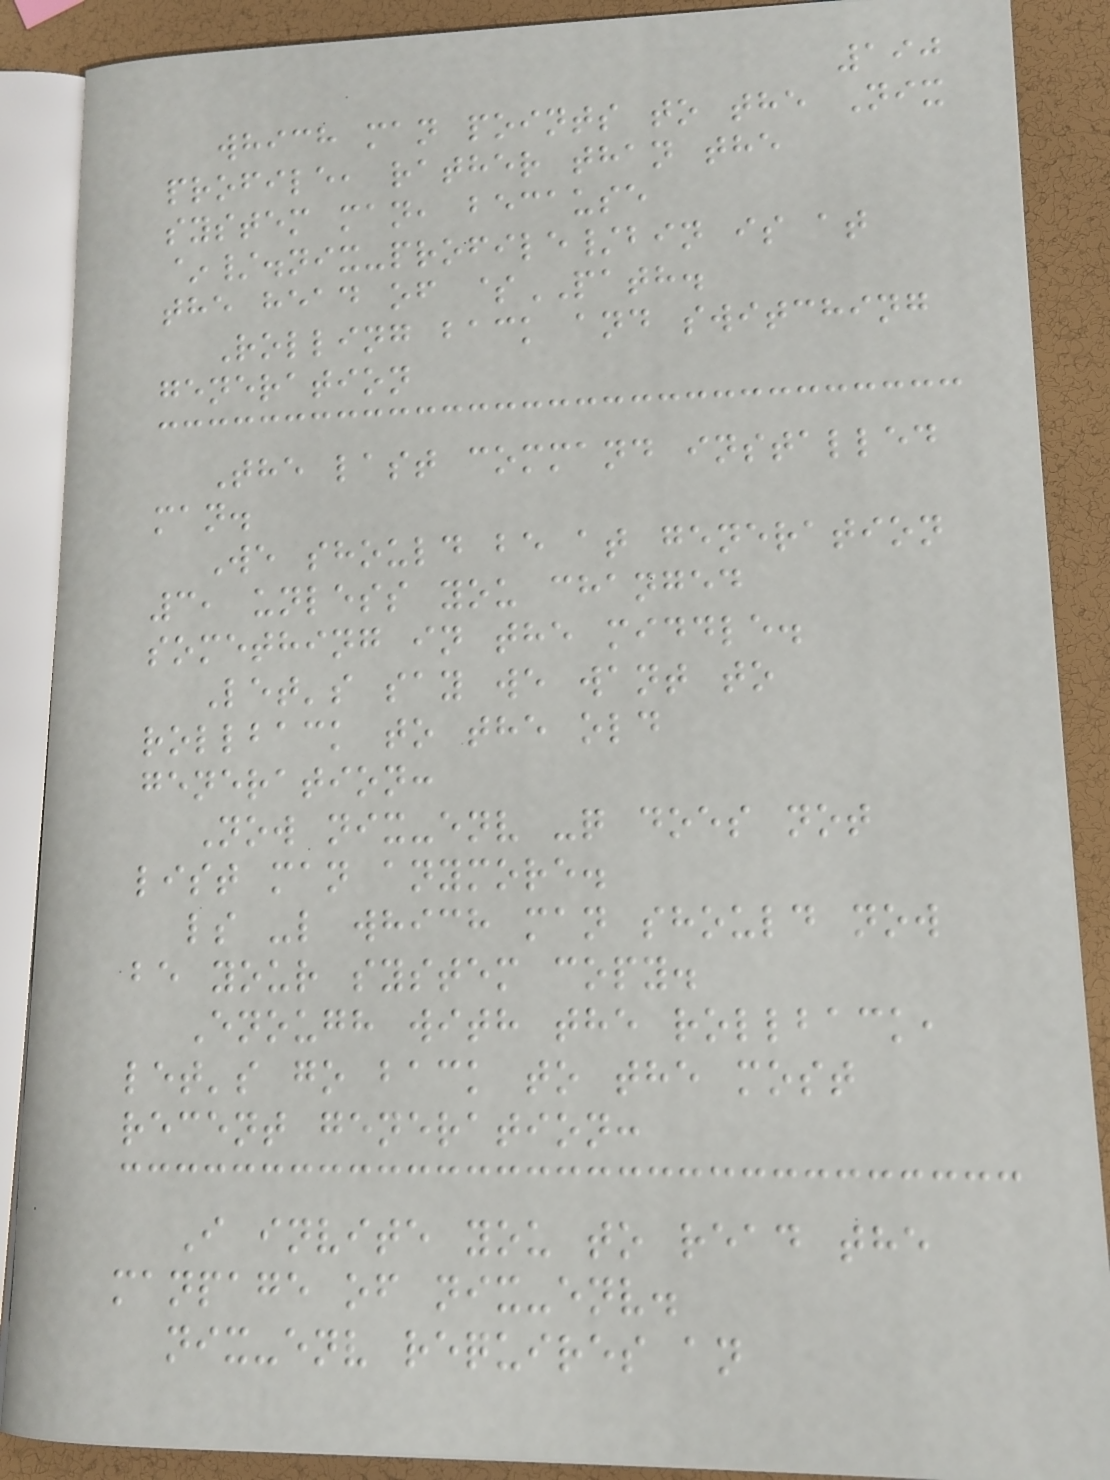190
which man points to the Nix
profile, rather than the
system man, because
~/.nix-profile/bin is at
the head of $PATH.
Rolling back and switching
generation
The last command installed
man.
We should be at generation
3, unless you changed
something in the middle.
Let's say we want to
rollback to the old
generation:
Now nix-env -q does not
list man anymore.
ls -l which man should now
be your system copy.
Enough with the rollback,
let's go back to the most
recent generation:
I invite you to read the
manpage of nix-env.
nix-env requires an
